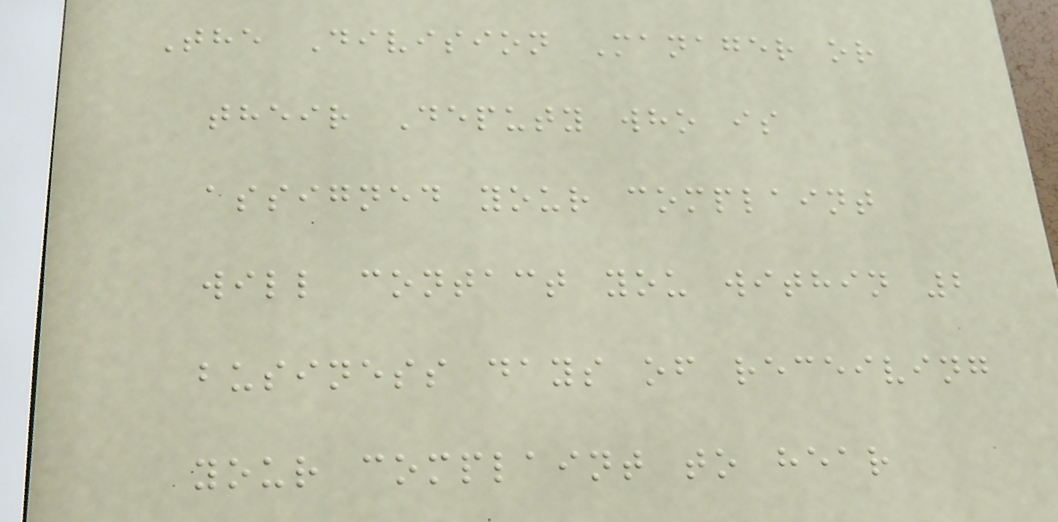The Division Manager or
their Deputy who is
assigned your complaint
will contact you within 2
business days of receiving
your complaint to hear
